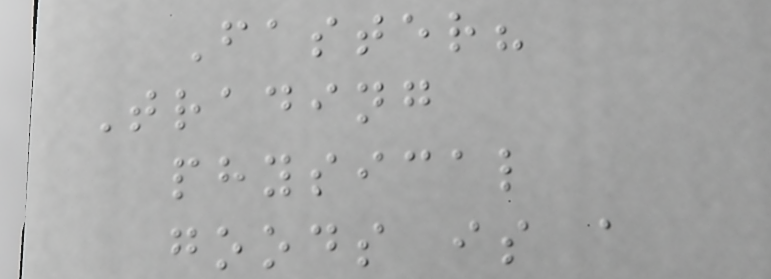Faster?
Trading
physical
goods is a
